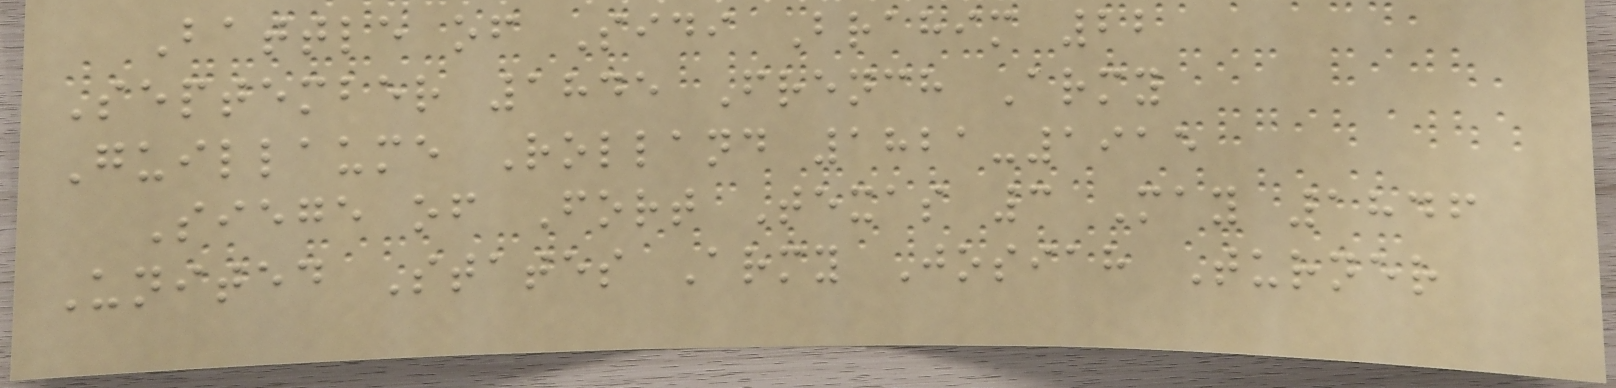Battle of Sidi Brahim 22
September 1845 French Army
Guillaume Rolland 1821-1915
Siege of Fort Texas 3 May 1846
United States Army Josiah Turner
